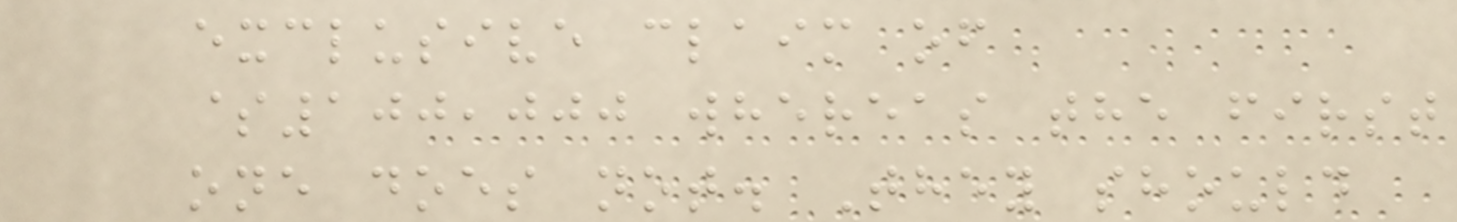exclusive claim of
$100,000 whereas the first
one does not. They should
